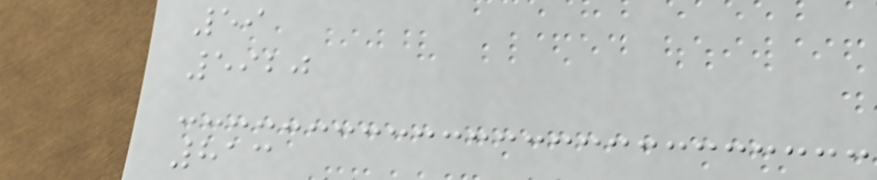59
5920
813
